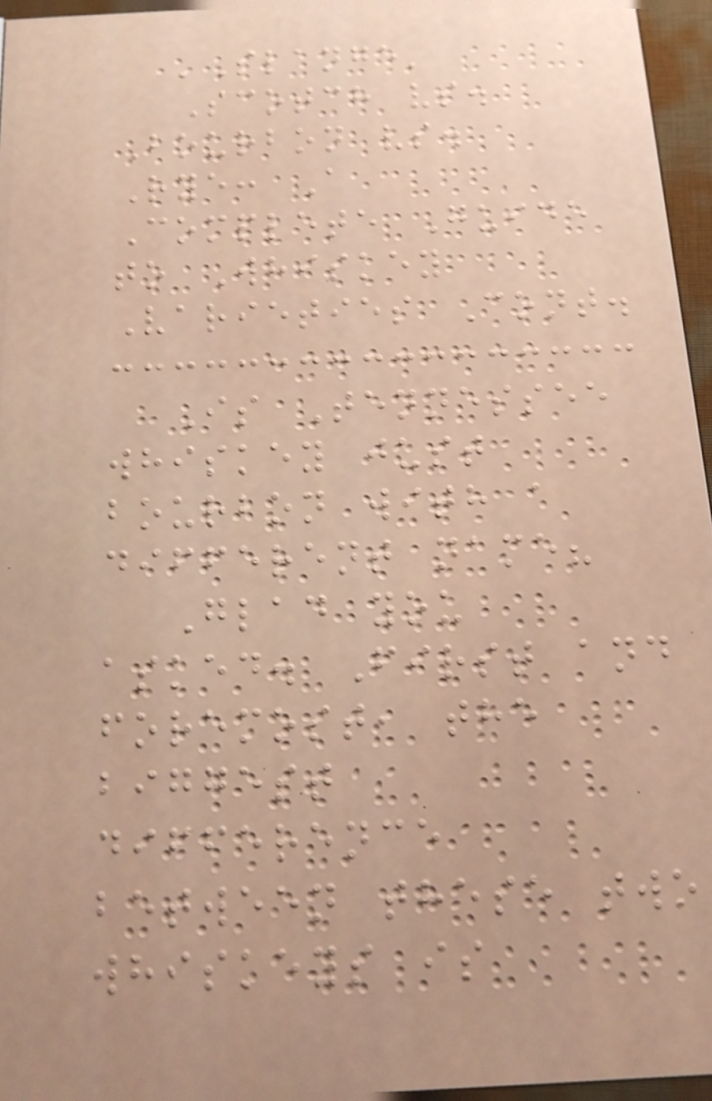'Slange'
Scotch vs.
Bourbon vs.
Rye: A
Complete Guide
to Whiskey
Varieties Cont.
Is Tennessee
whiskey just
bourbon with a
different name?
Glad you
asked. First and
foremost, the
biggest
difference
between these two
whiskeys is
